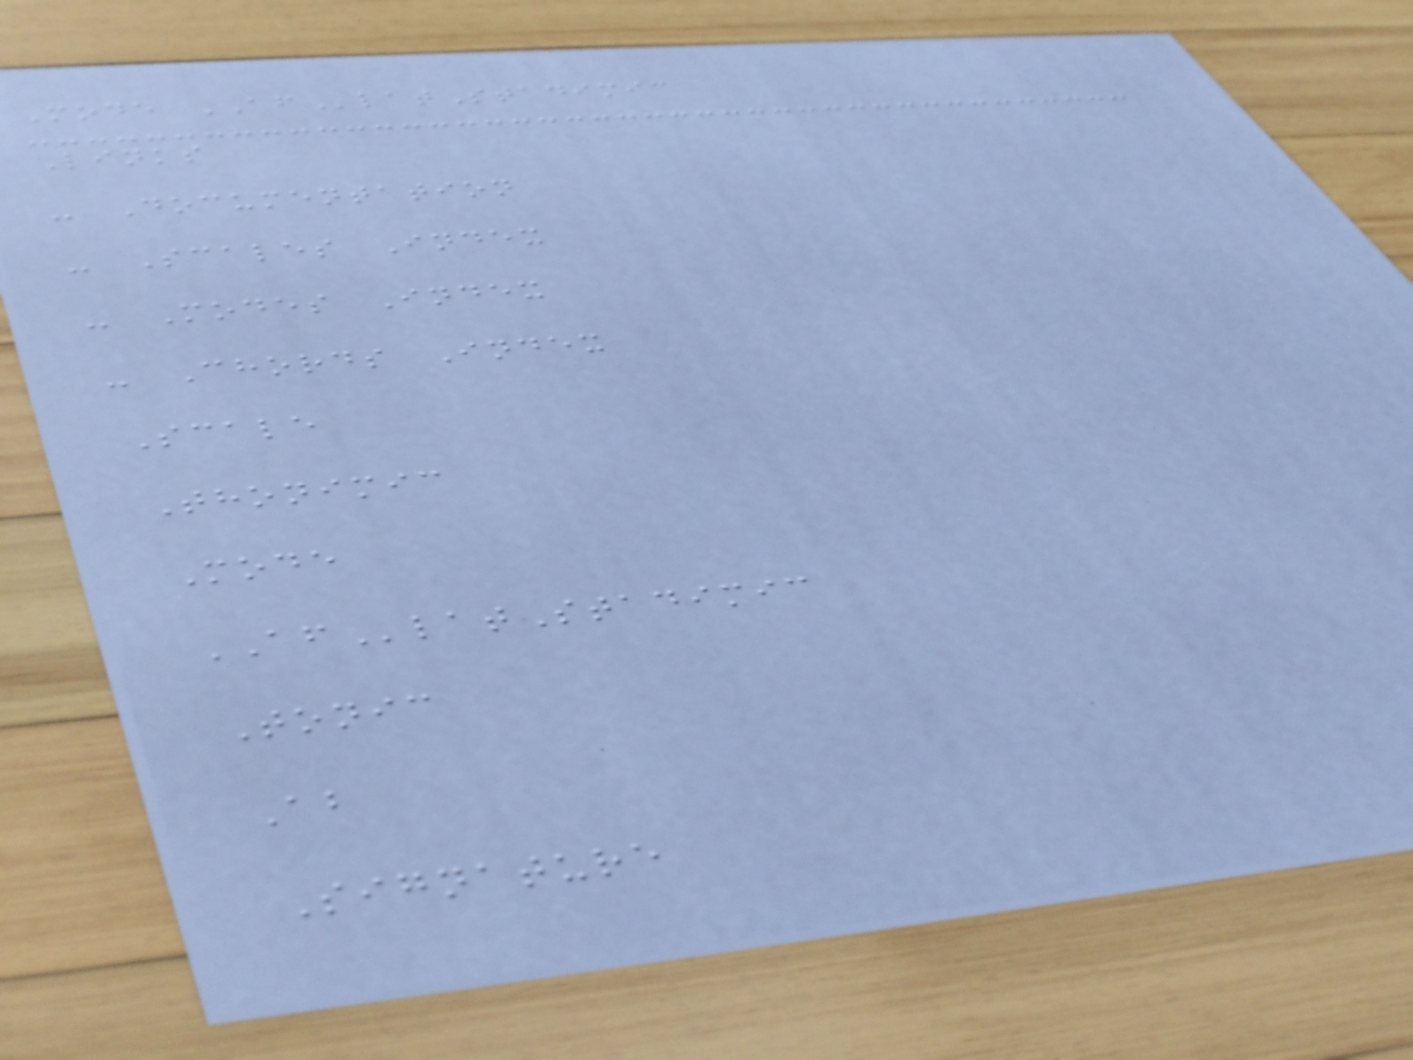Mode AFlatStadimic
Links
- Documentation
- Scales Index
- Modes Index
- Chords Index
Scale
Thonimic
Mode
AFlatStadimic
Tonic
Ab
Signature
